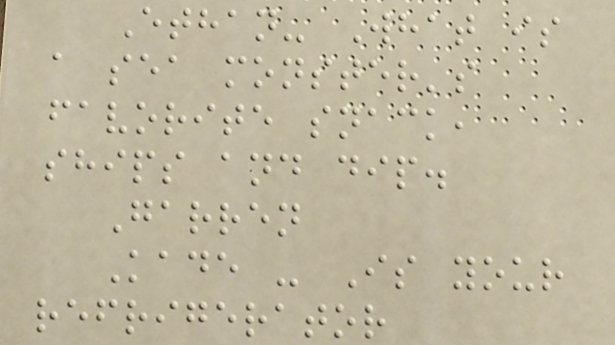Ethan- What is
a sea monster's
favorite snack,
ships and dip.
Garren
Kade - Is your
refrigerator
